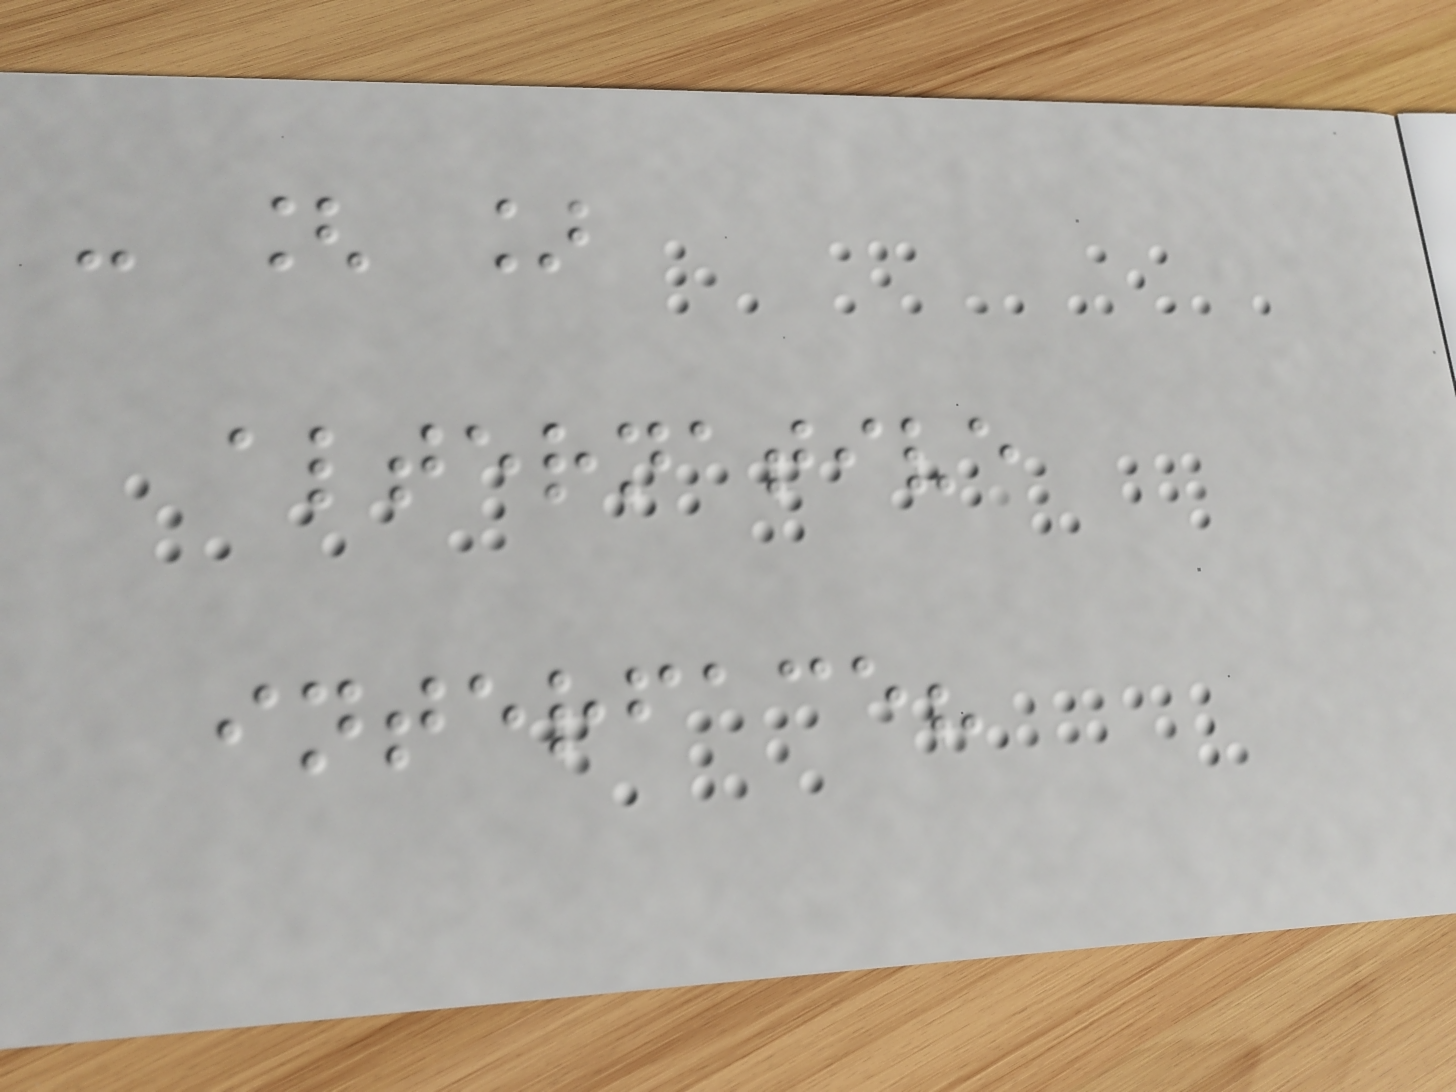- [ ]
alternative
interface?
